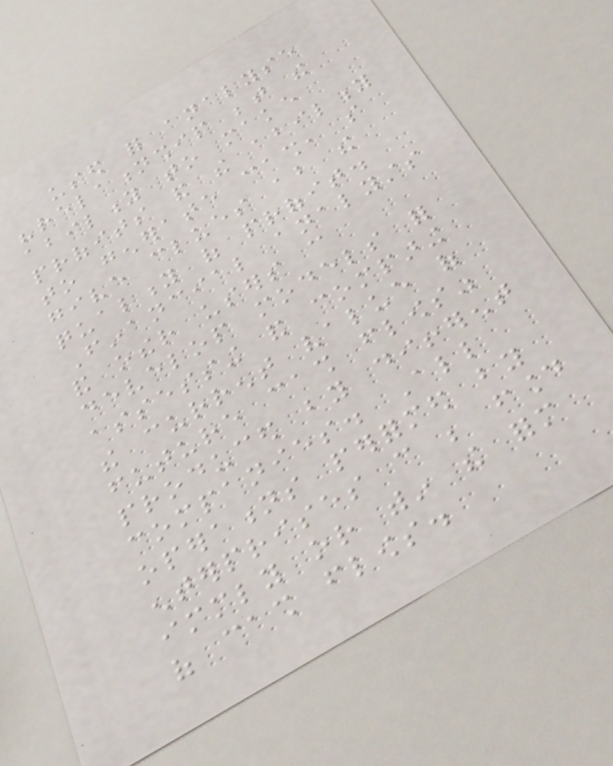used for analyse
"relationship between the
ability to make
profits and the ability
to generate cash, so
give clues about the
quality of profit.
Financial analysts
and other users can
develop models for
assessing and comparing
the current value of
future cash flows"
produced by different
companies. All
operations performed by
enterprises can be found
immediately or within the form
of cash flows.
